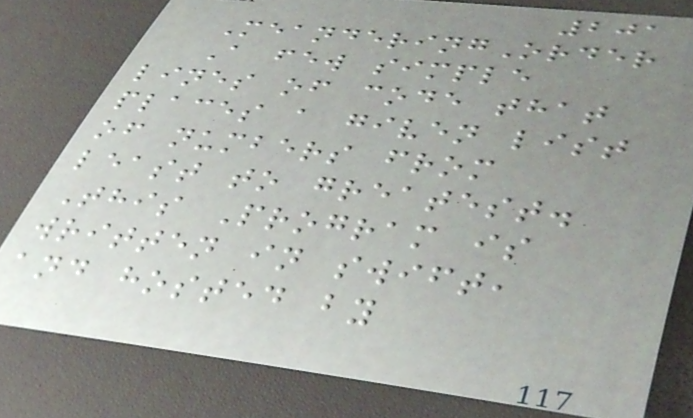201
MeanderingOrder
A few simple
lines of code that
places a given list
of numbers from
least to greatest.
This Program is
written in swift,
and hosted by
